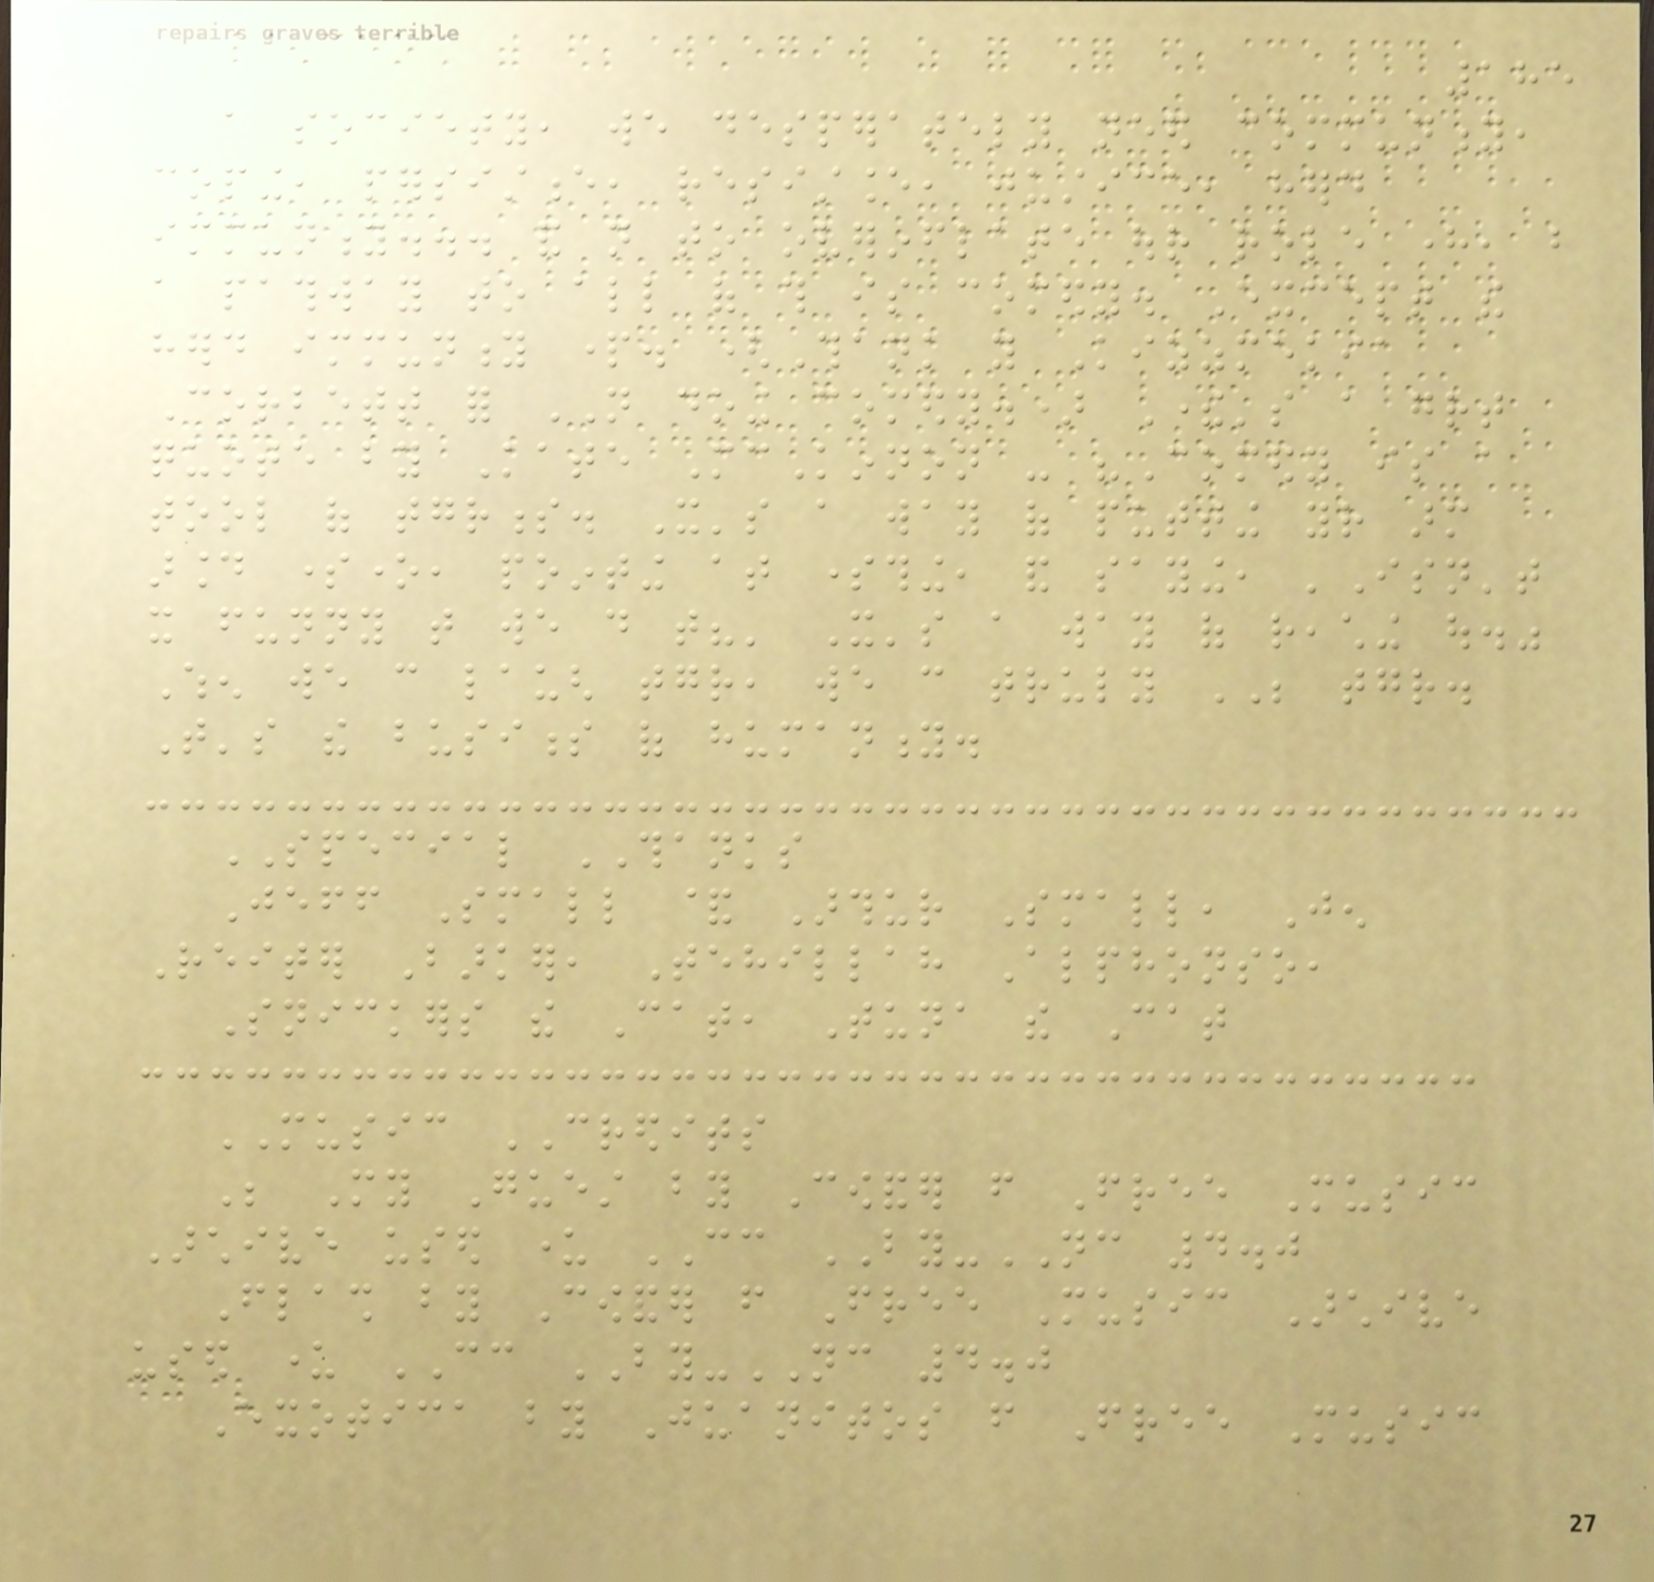185
a society, we desperately need community,
coping, persistence, resistance, justice, herd
immunity... and not to overinflate our role here, but
a pathway to all of this is comedy. Except the
herd immunity part. (Thank you Kizzmekia
Corbett for NOT doing comedy.) There's a great
quote by Kate McKinnon - "Comedy is a
tool of togetherness. It's a way of putting your arm
around someone, pointing at something, and saying, 'Isn't
it funny that we do that?' It's a way of reaching out."
When we can laugh together, we can truly BE together.
That's the business of humanity.
SPECIAL THANKS
Jeff Small & Arthur Small, Jen
Reiter Barker, Tehillah Alphonso,
Snickers the Cat, Tuna the Cat
MUSIC CREDITS
Be My Guest by Cowander from Free Music
Archive used under CC BY-NC 4.0
Flash by Cowander from Free Music Archive
used under CC BY-NC 4.0
Exotica by Juanitos from Free Music
